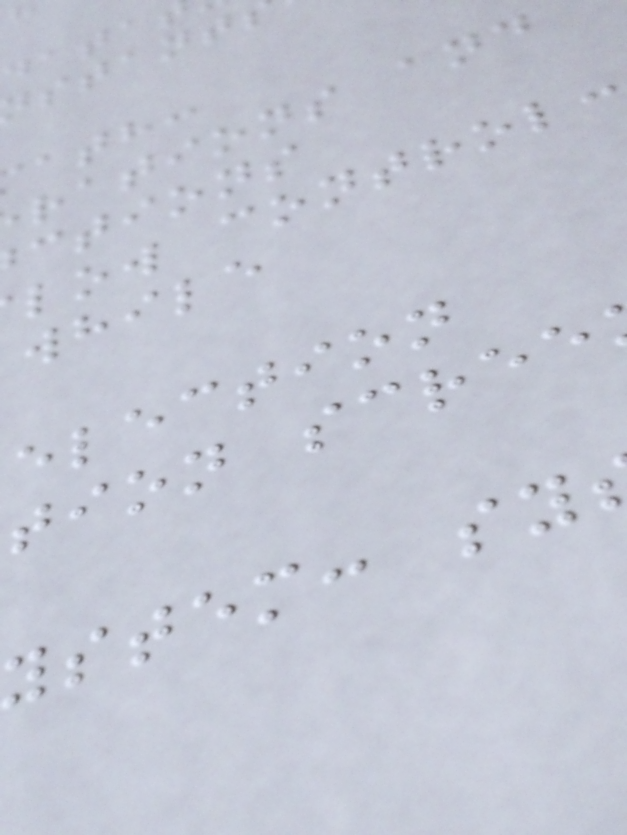rations and
ctions
low control:
while
election
tion scree
ystem: sy
